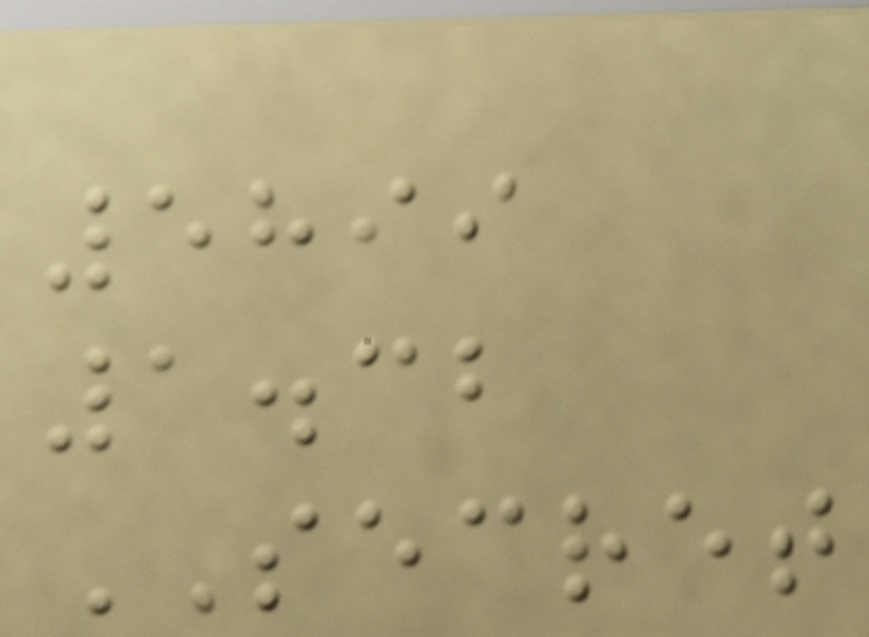5899
1.32
SECRET
